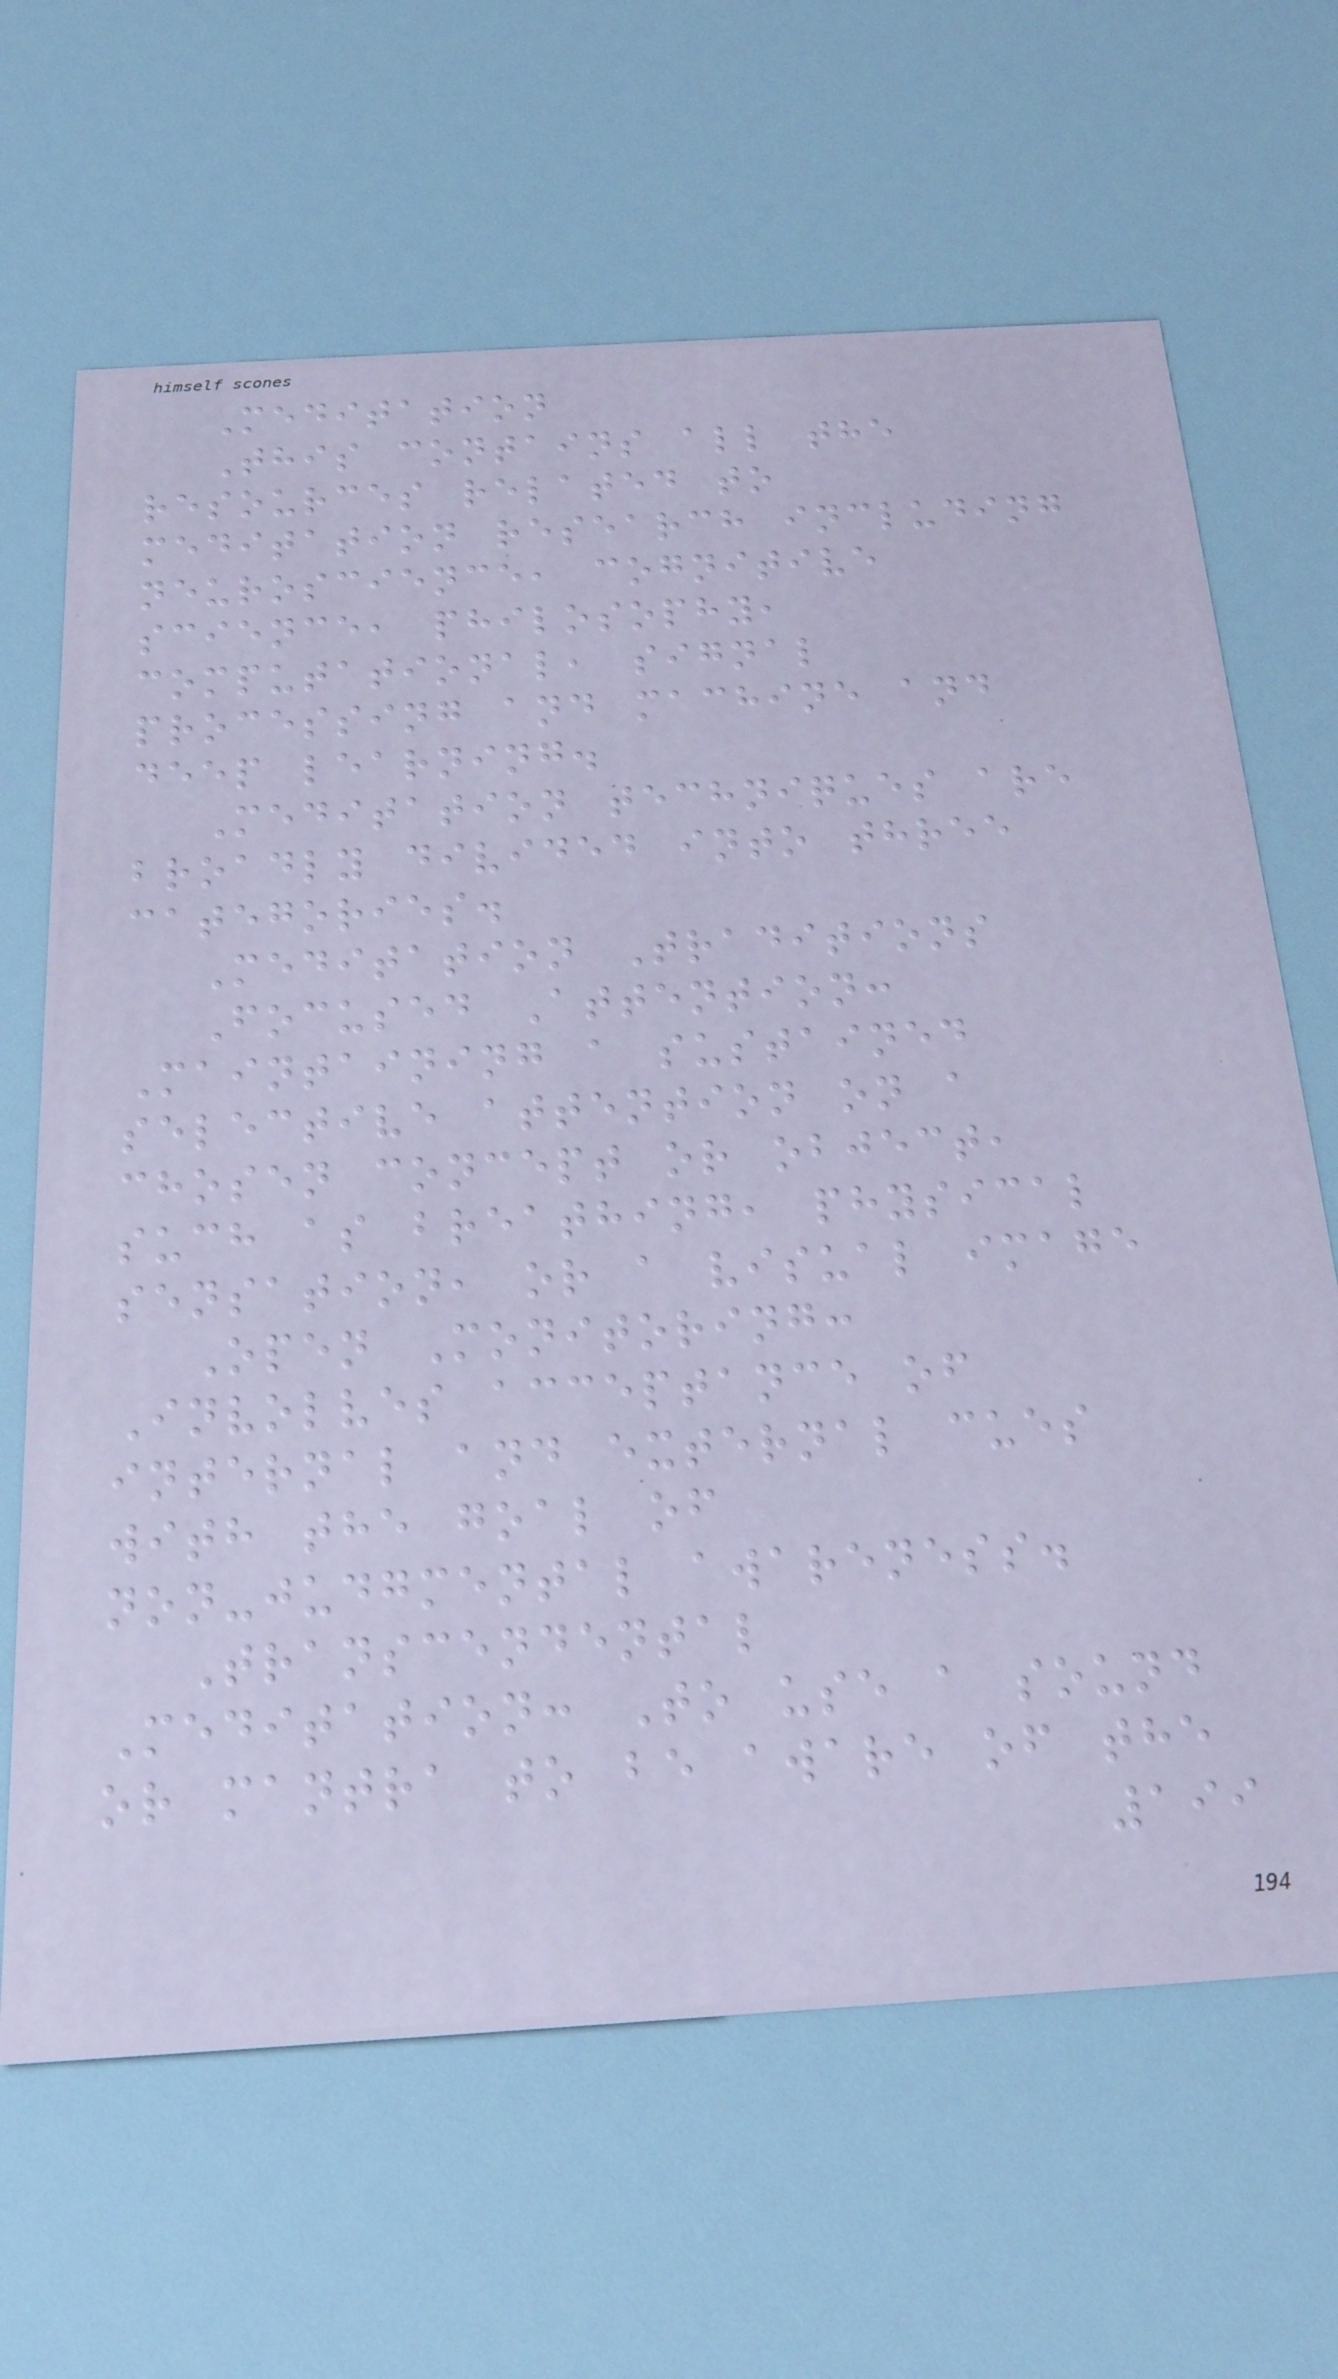Meditation
This contains all the
resources related to
meditation research including
neuroscience, cognitive
science, philosophy,
computational, signal
processing and machine and
deep learning.
Meditation techniques are
broadly divided into three
categories.
Meditation Traditions
Focused Attention:
Maintaining a sustained
selective attention on a
chosen concept or object,
such as breathing, physical
sensation, or a visual image
Open Monitoring:
Involves acceptance of
internal and external cues
with the goal of
non-judgmental awareness.
Transcendental
Meditation: To use a sound
or mantra to be aware of the
199
